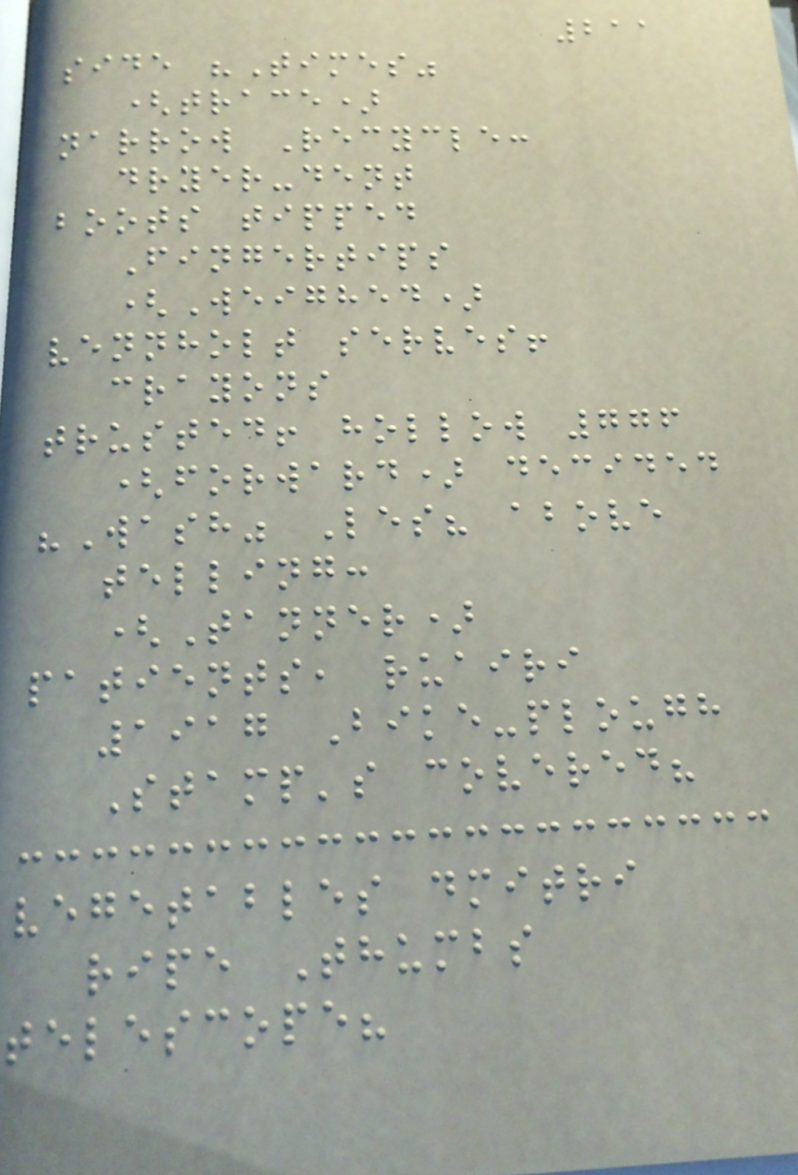211
side "Times"
(trace)
narrow Recycle:
dryer-dent
boots tipped
Fingertips
(Weighed)
vennholt serves!
crayons
trusted! hollow 776
(forward) decided
"Wash" Les? above
telling:
(Tanner)
patients, ruairi
1917 Bike-plough
Stamp's covered?
vegetables dmitri
ripe Thumbs
telescope?
